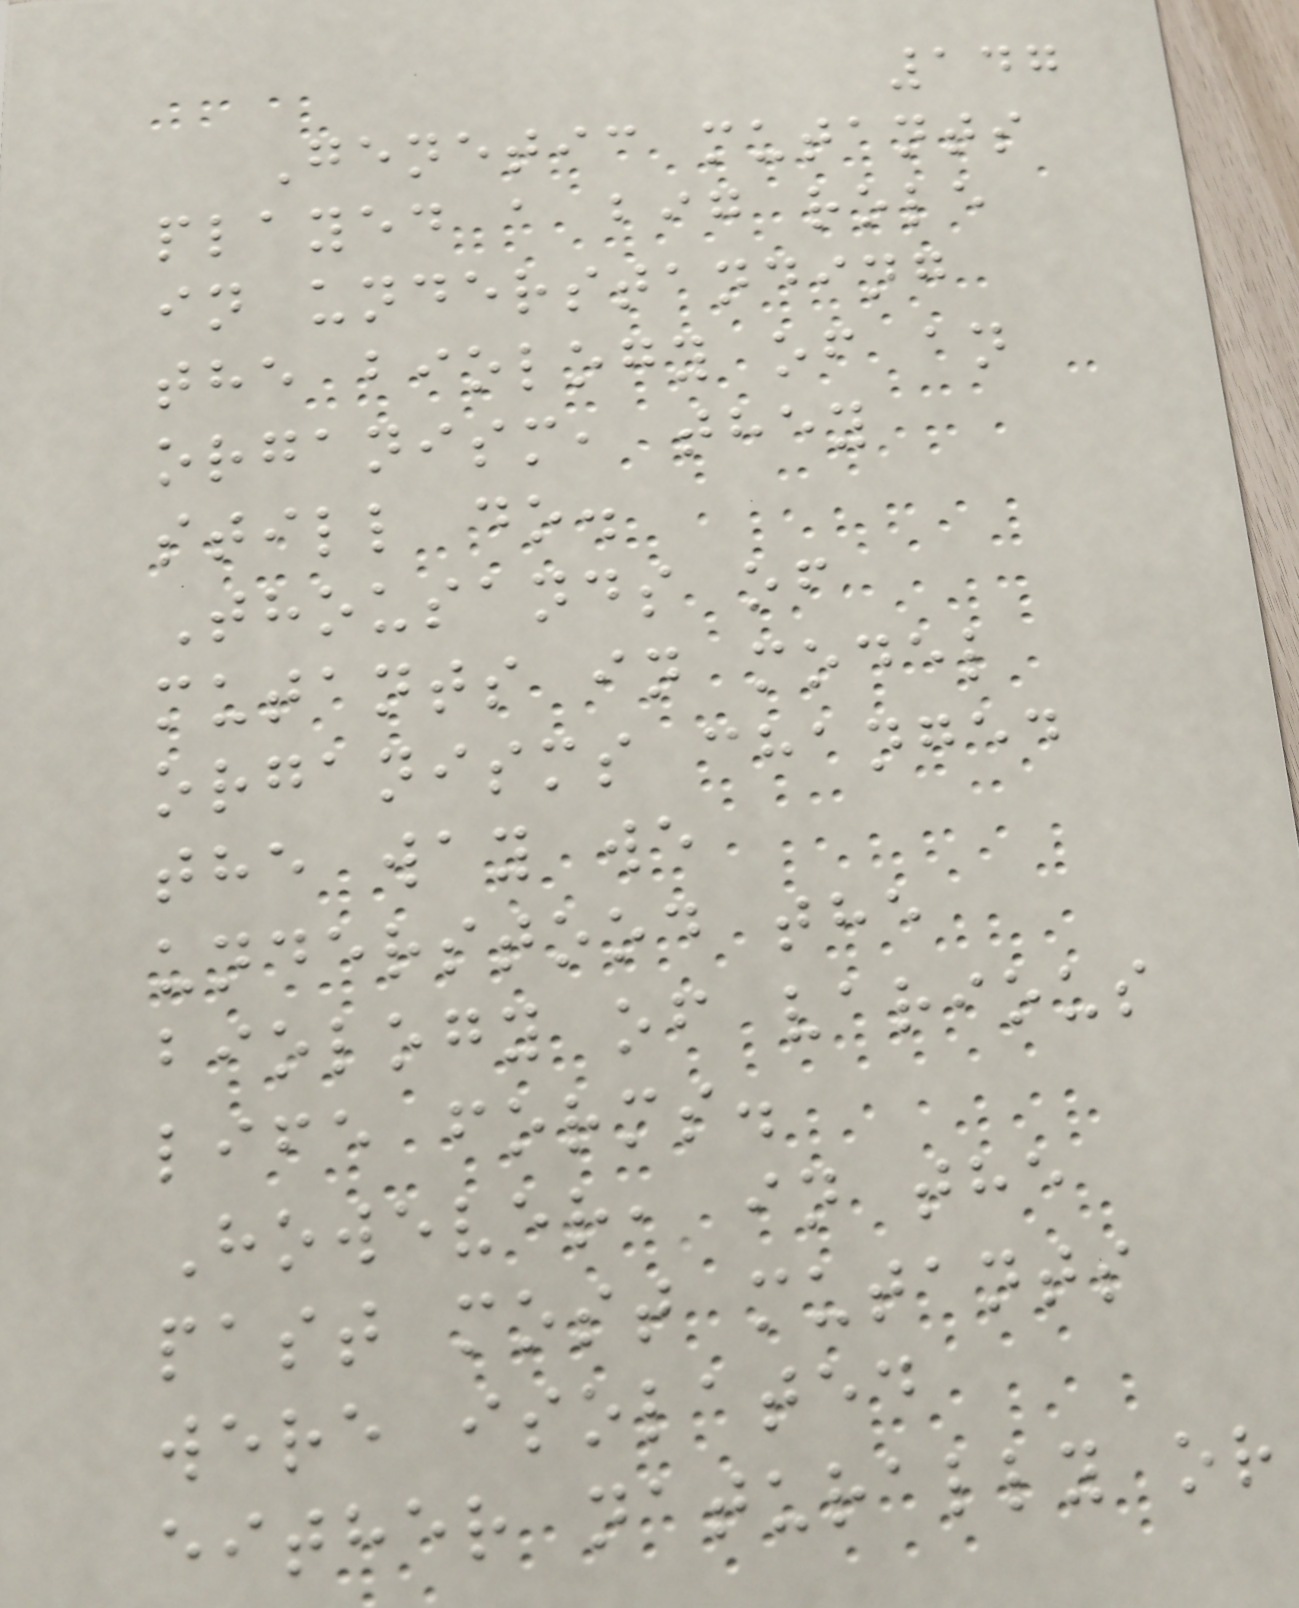147
Genetic mutants
played a big role
in understanding
the biology of an
organism, they
still do.
Thousands of
mutants in model
organisms changed
the way we
understood the
biology of various
life forms.
However, in the
past most mutants
were isolated
either naturally or
